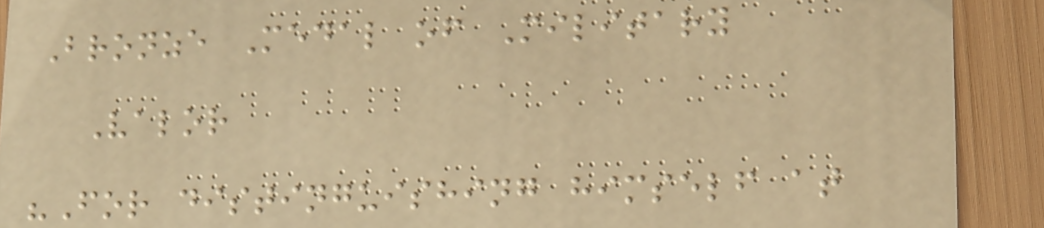Bronze Medal of Military
Valor
"For distinguishing himself at
